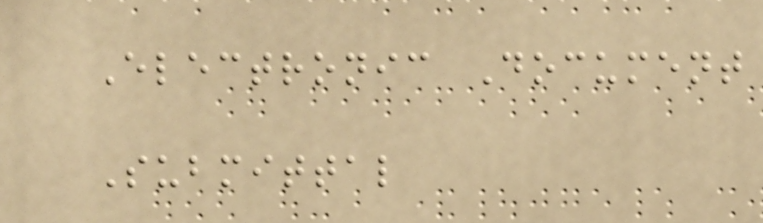Electronic Document
Submittal
